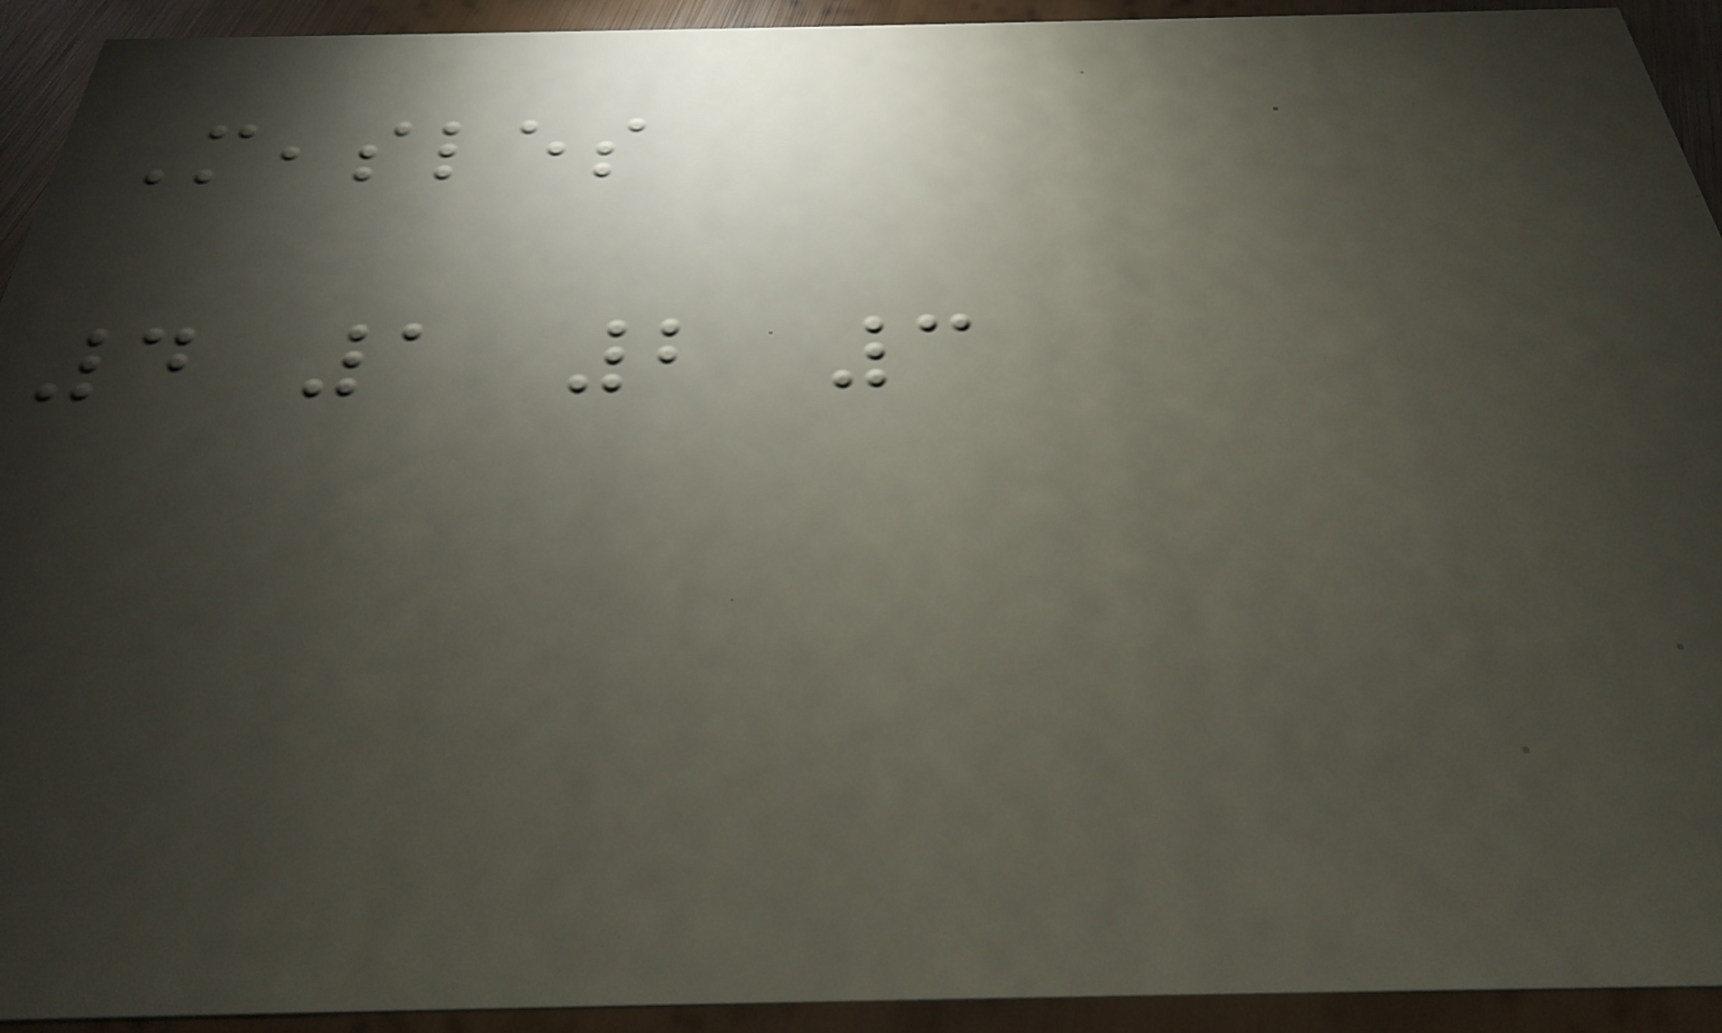Measles
4 1 2 3
